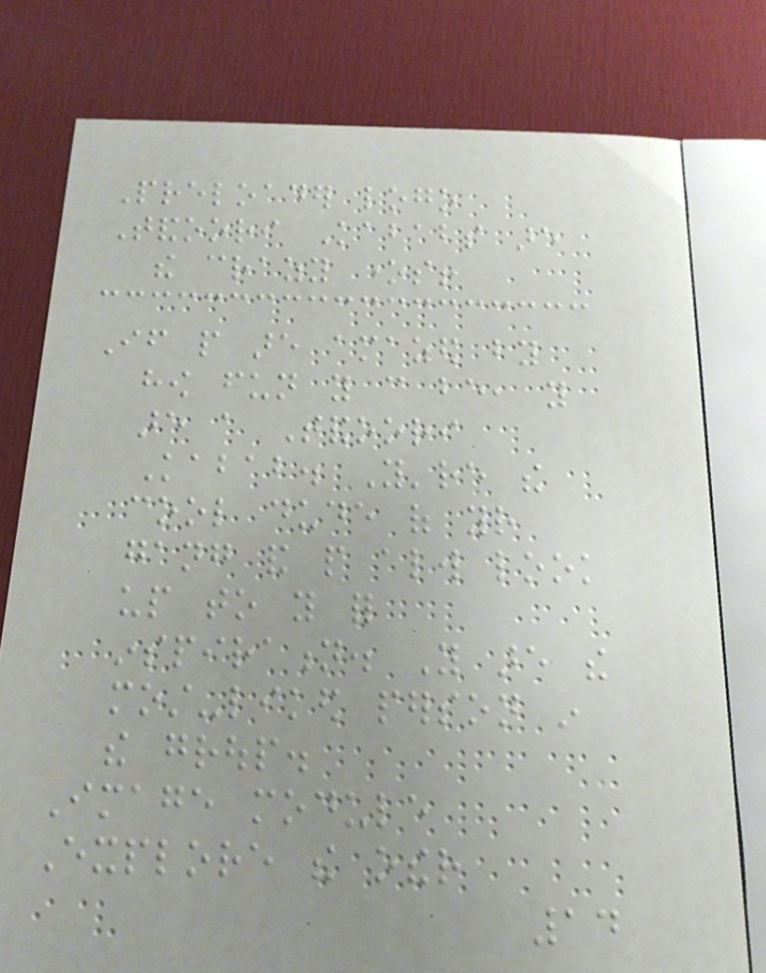Preloader logo
Tandoori Kababs are
the crazy ones!
If people are amazed by
how fun you can be, you
are a Tandoori
Kabab. You're the
cool dude of your
gang and people always look
up to you for
inspiration. You are the
most-liked person in
the group.
Image module
Explore the other
14
